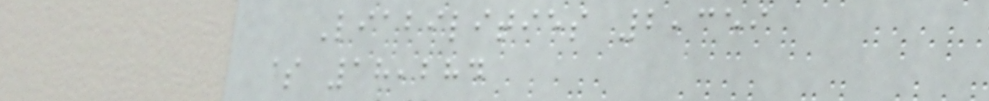Liabilities 2,359
$ 18,284
